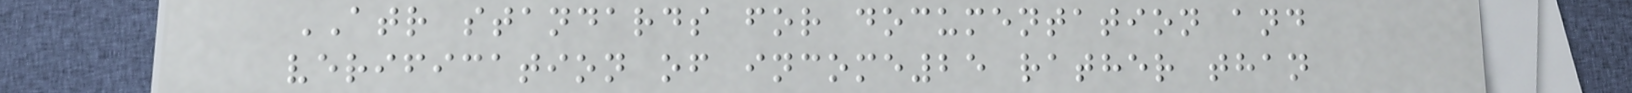ATR standards for documentation and
verification of income25 rather than
